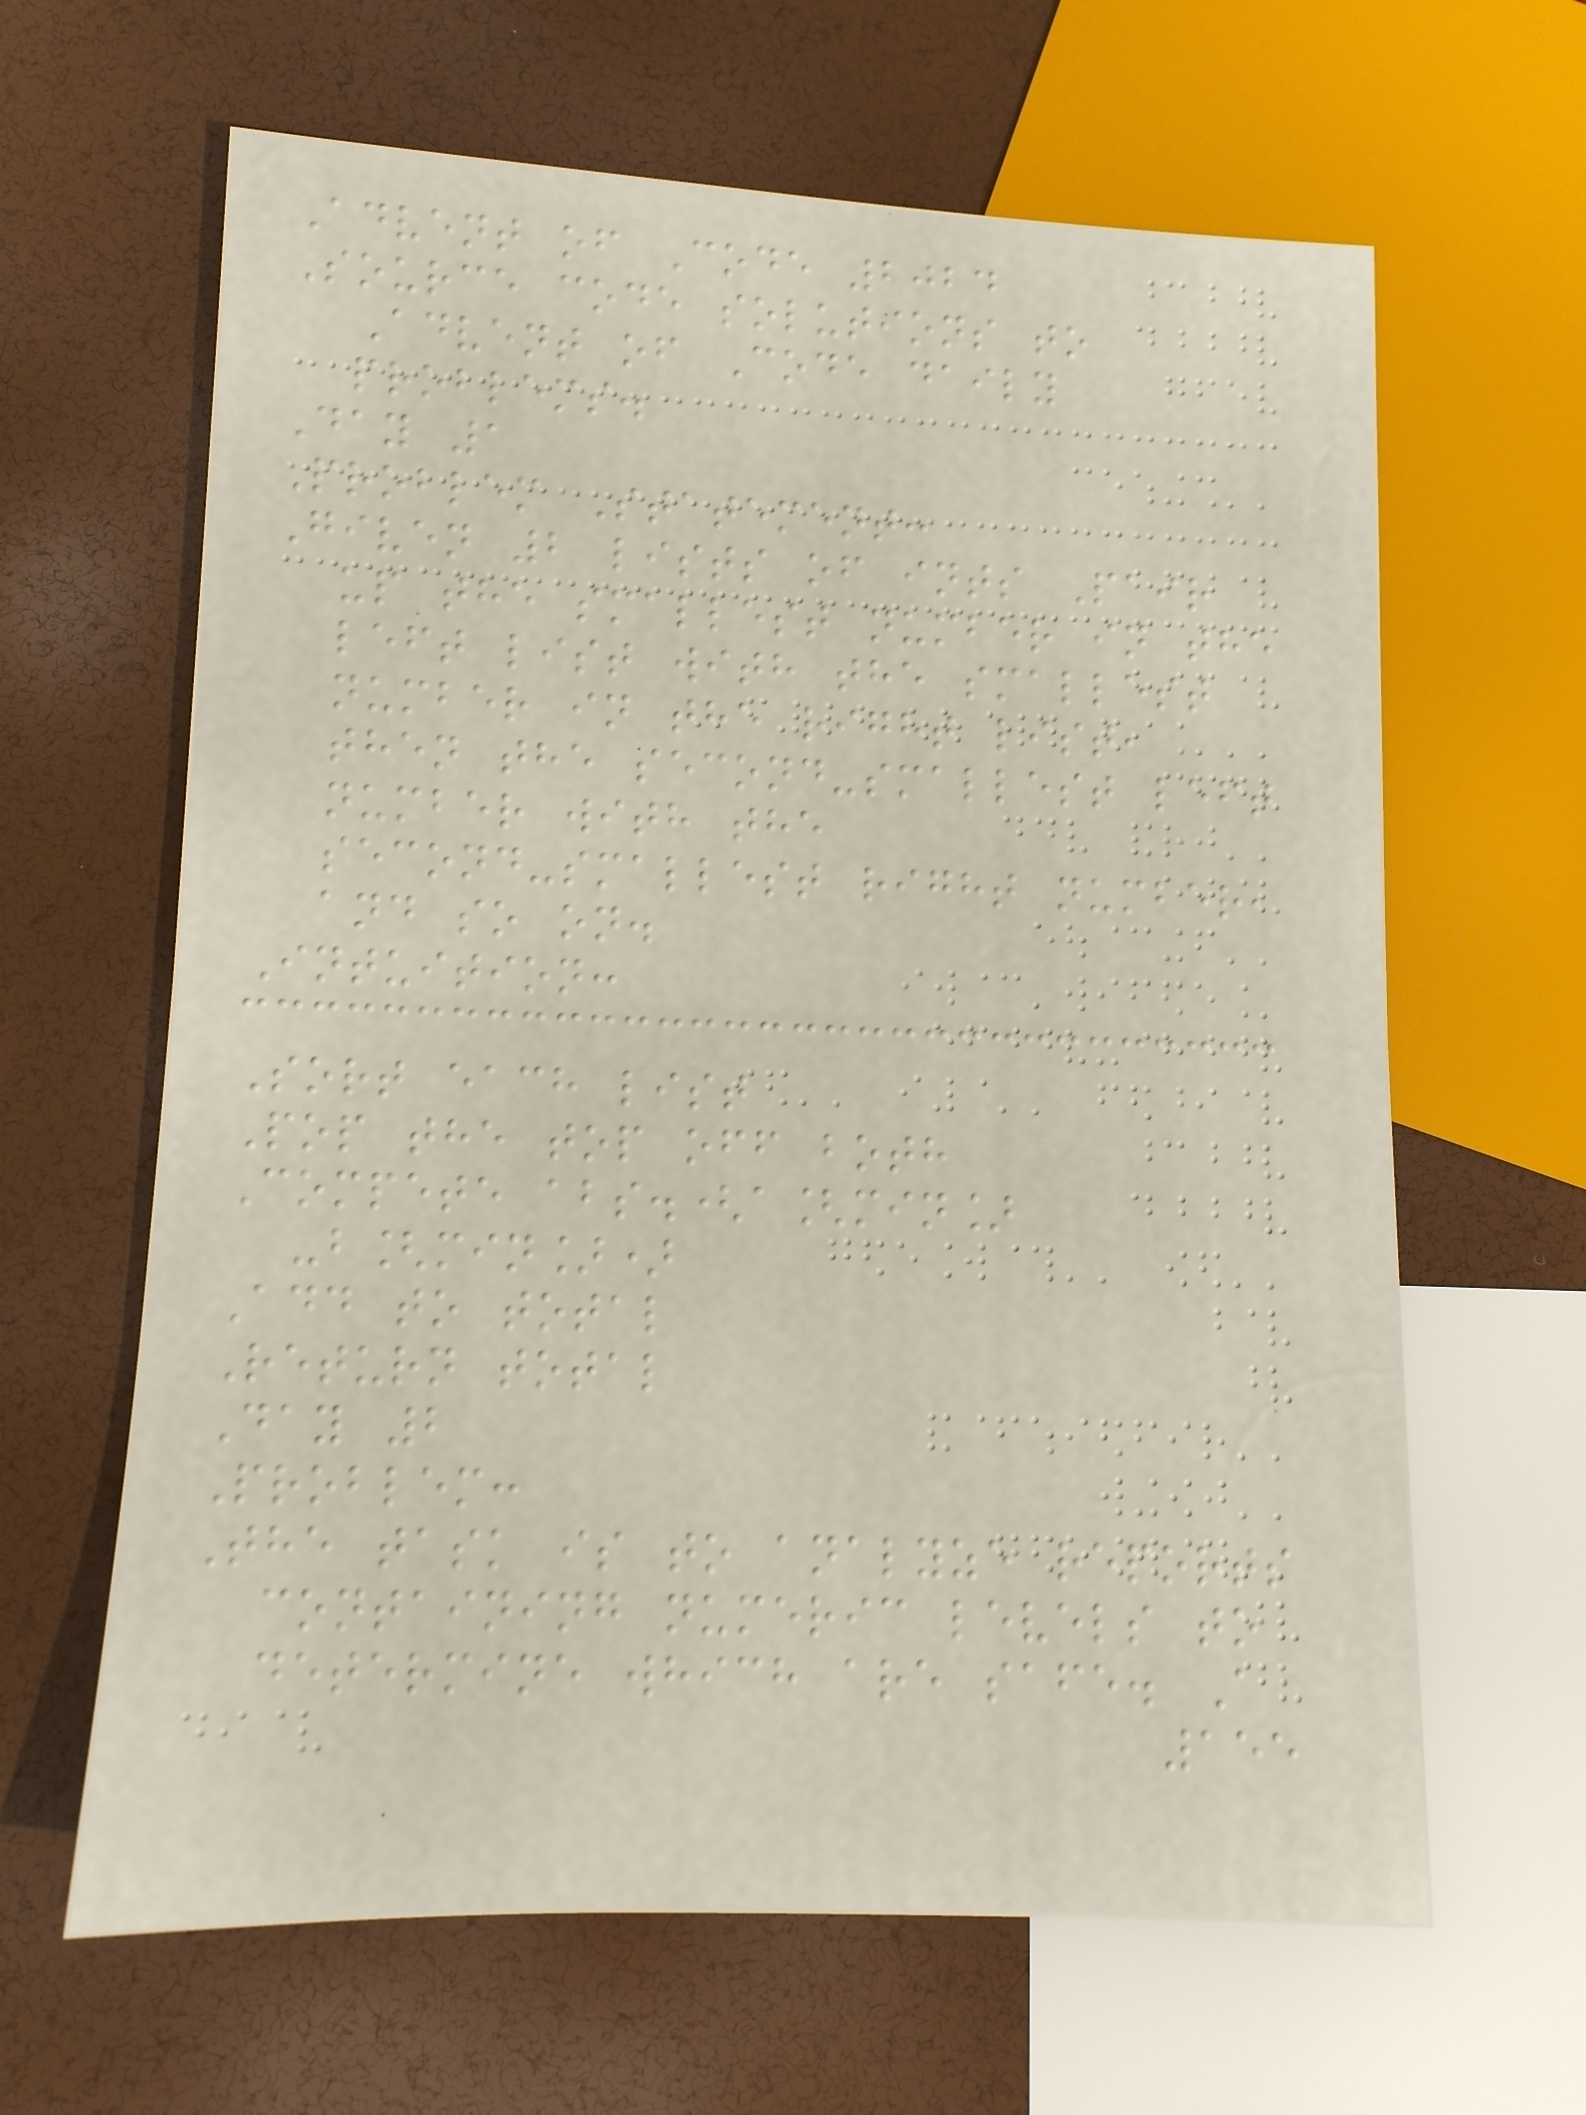Advent of Code 2024
Source code solutions to
Advent of Code daily
problems.
Day 1
Problem Statement:
Given 2 lists of ints Pair
up the smallest number in the
left list with the smallest
number in the right list,
then the second-smallest left
number with the
second-smallest right number,
and so on.
Intuition:
Sort each list
Pop the top off both
Compete abs.(a[min]
-b[min])
Add to total
Return total
Day 2
Problem:
The task is to analyze reports
containing numeric levels to
determine which are safe. A
155
